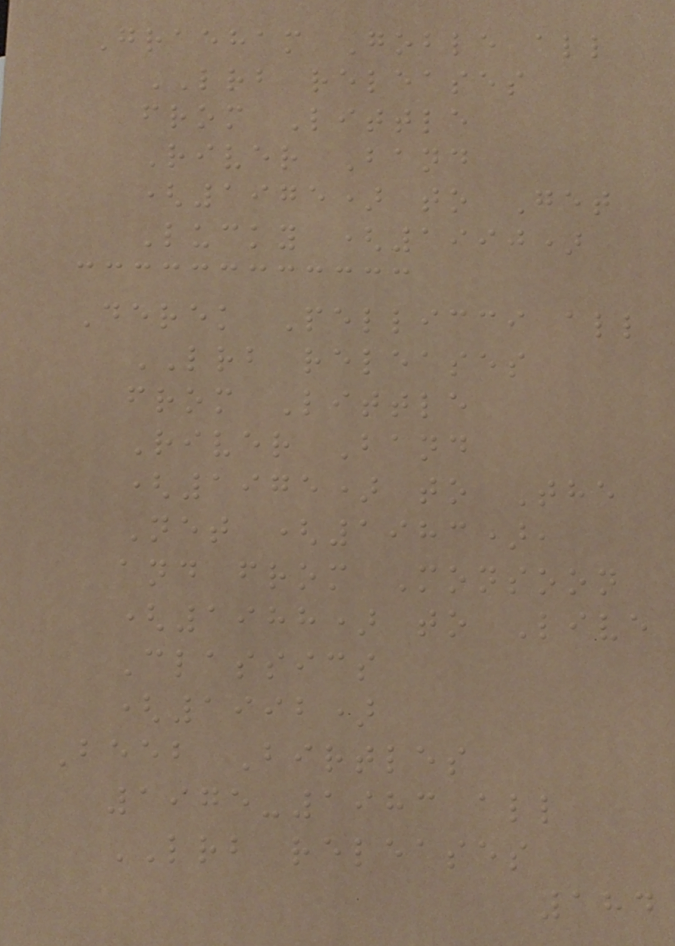Graeham Goble all
LRB releases
from Little
River Band
(1975) to Get
Lucky (1990)
Derek Pellicci all
LRB releases
from Little
River Band
(1975) to The
Net (1983),
and from Monsoon
(1988) to Live
Classics
(1992)
Beeb Birtles
1975-1983 all
LRB releases
184
